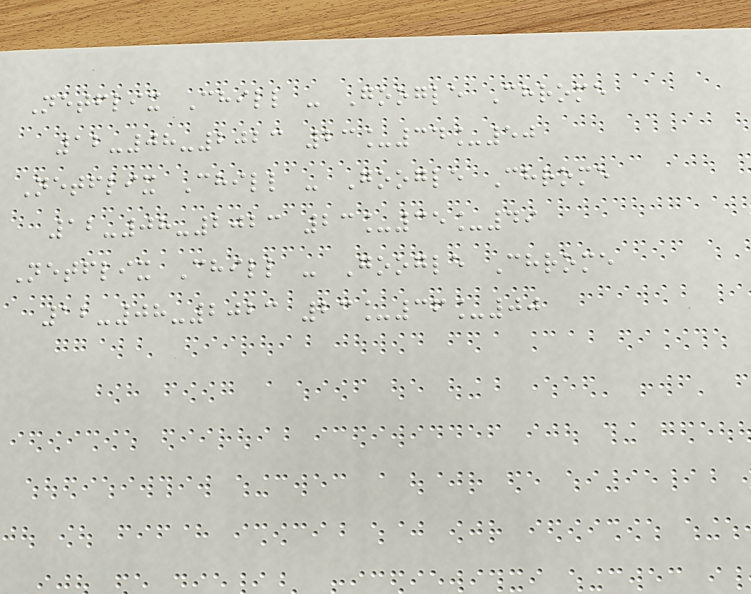Netflix Chill - Google Chrome
12-08-2023 23_34_50
Netflix Chill - Google Chrome
12-08-2023 23_35_49
Netflix Chill - Google Chrome
12-08-2023 23_36_00
